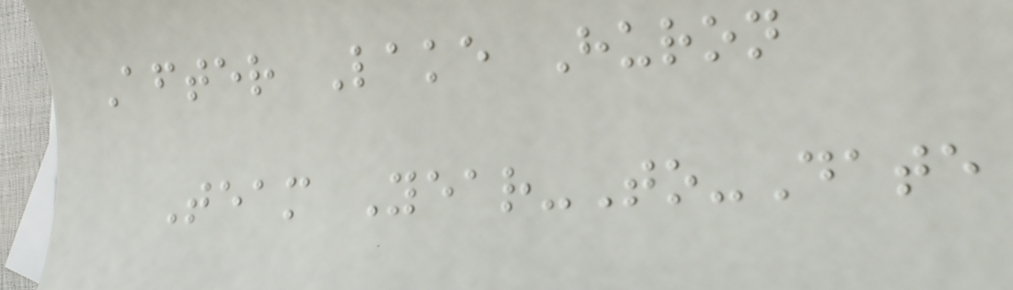After Lake Huron
Team Year-To-Date
